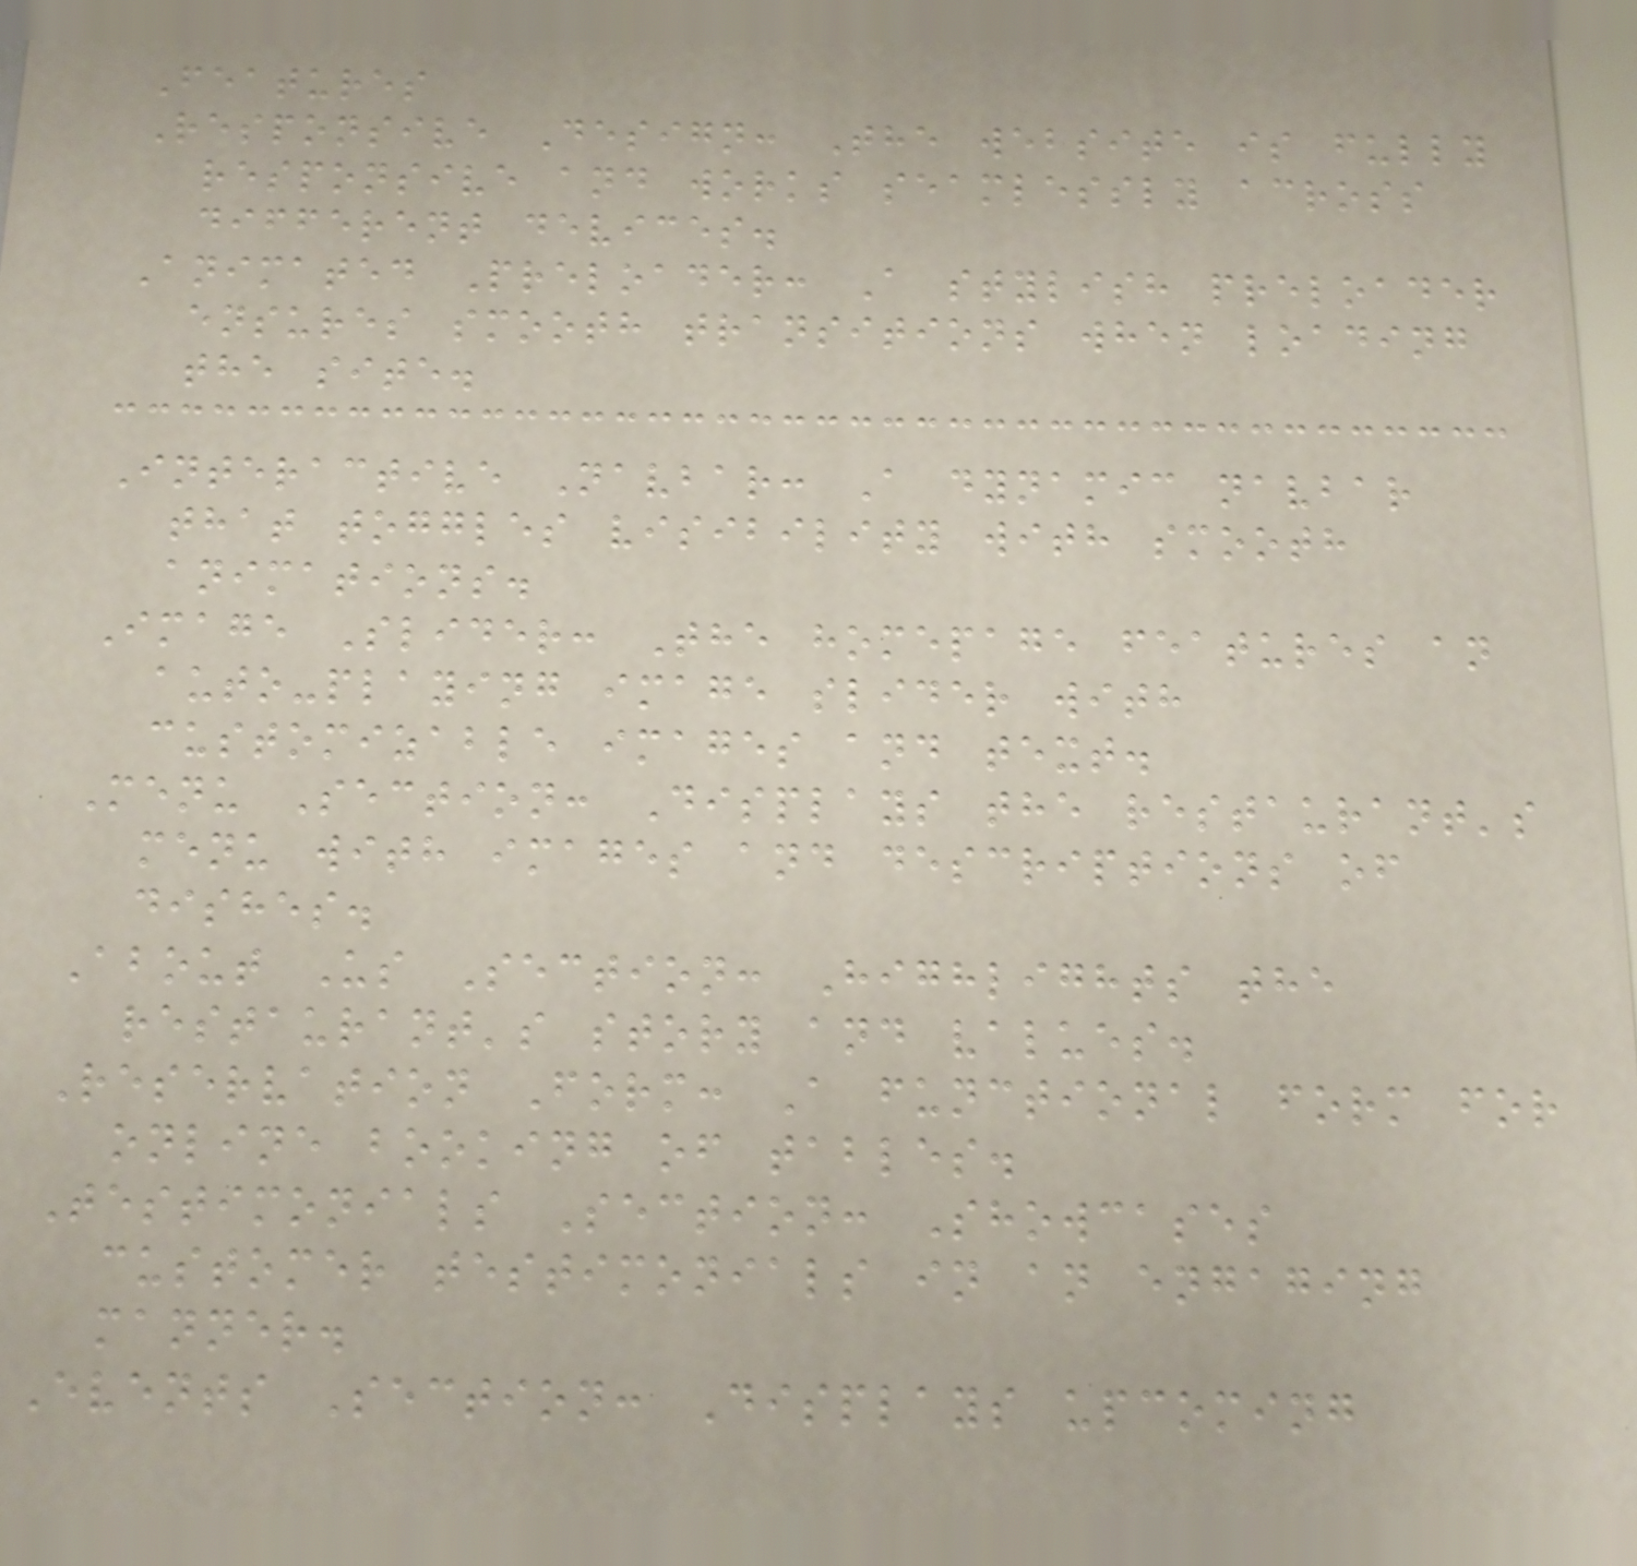Features
Responsive Design: The website is fully
responsive and works seamlessly across
different devices.
Animated Preloader: A stylish preloader
ensures smooth transitions when loading
the site.
Interactive Navbar: A dynamic navbar
that toggles visibility with smooth
animations.
Image Slider: The homepage features an
auto-playing image slider with
customizable images and text.
Menu Section: Displays the restaurant's
menu with images and descriptions of
dishes.
About Us Section: Highlights the
restaurant's story and values.
Reservation Form: A functional form for
online booking of tables.
Testimonials Section: Showcases
customer testimonials in an engaging
manner.
Events Section: Displays upcoming
